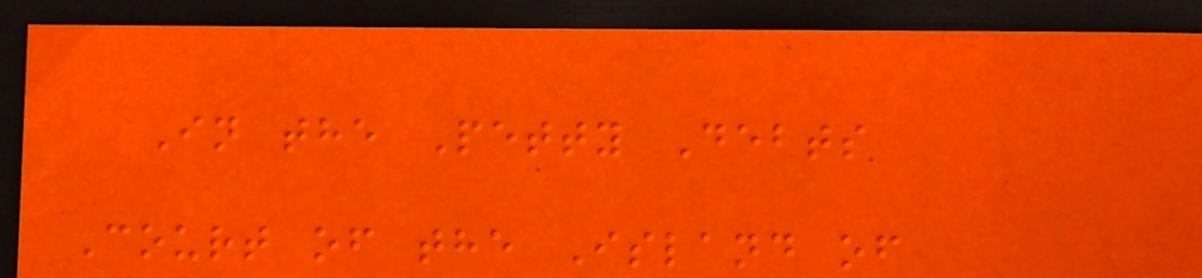In the Petty Debts
Court of the Island of
